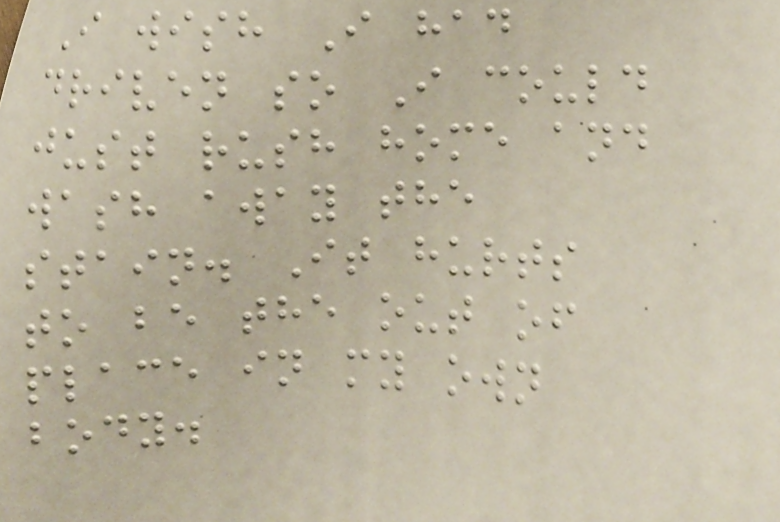I wish I had
driven so I could
just rush home and
wash away the
stain. It hurts
to be the out of
place in my own
body.
